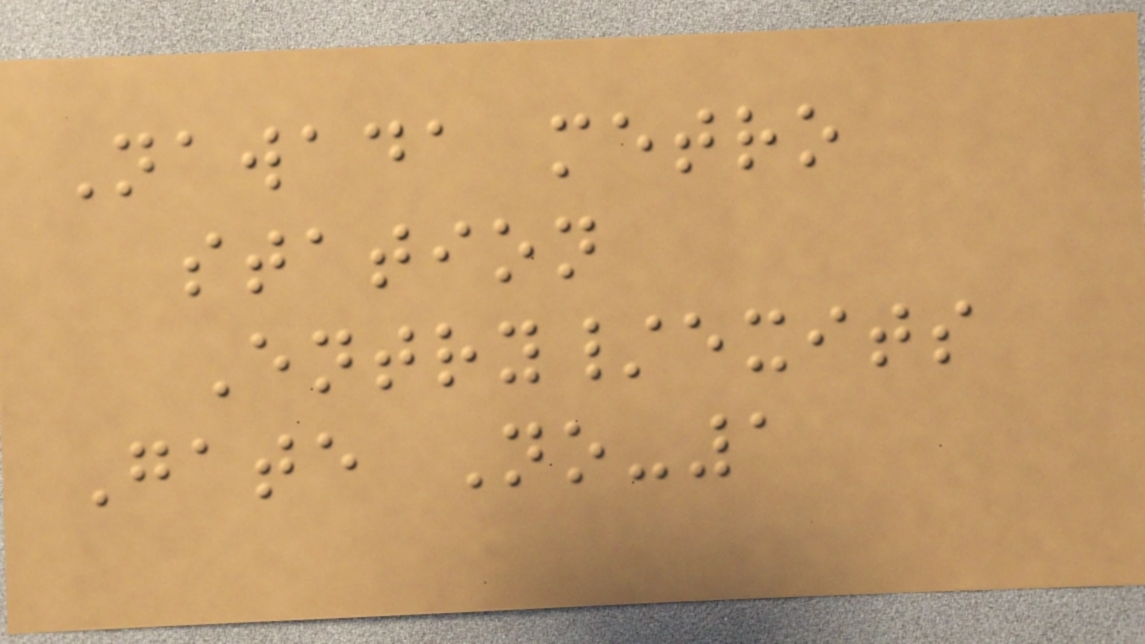Nawada metro
station
Entry/exits
Gate No-1
